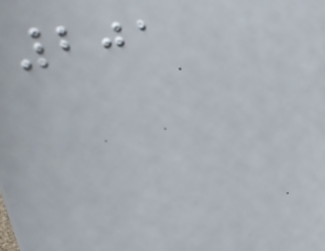201
